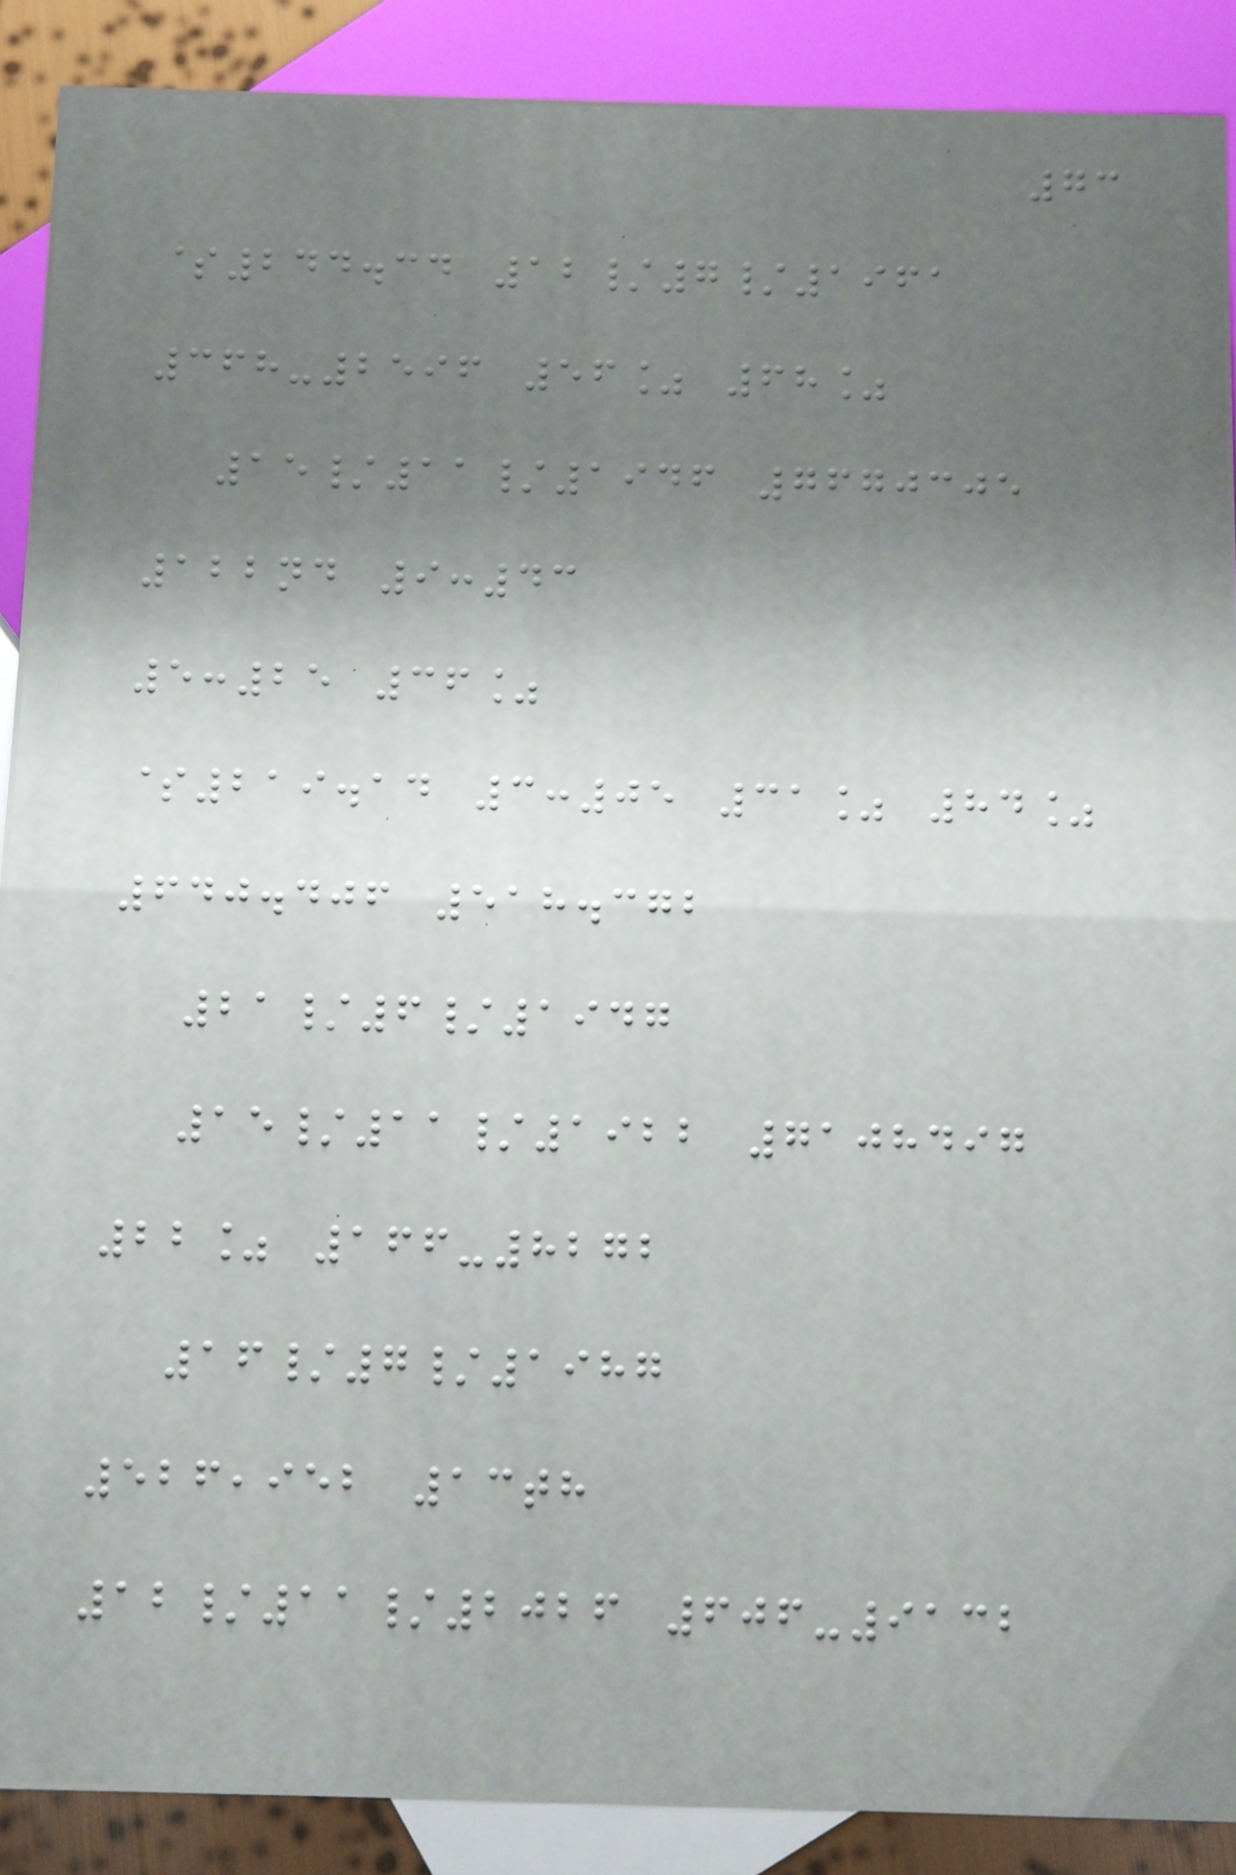73
$244.34 12/7/1961
368-2596 56% 68%
15/11/1946 7670305
122nd 9:43
5:25 36%
$219.14 3:05 31% 84%
640.406 518.372
21/6/1947
15/11/1922 7108497
22% 166-8272
16/7/1987
526,952 13th
12/11/2026 606-9132
